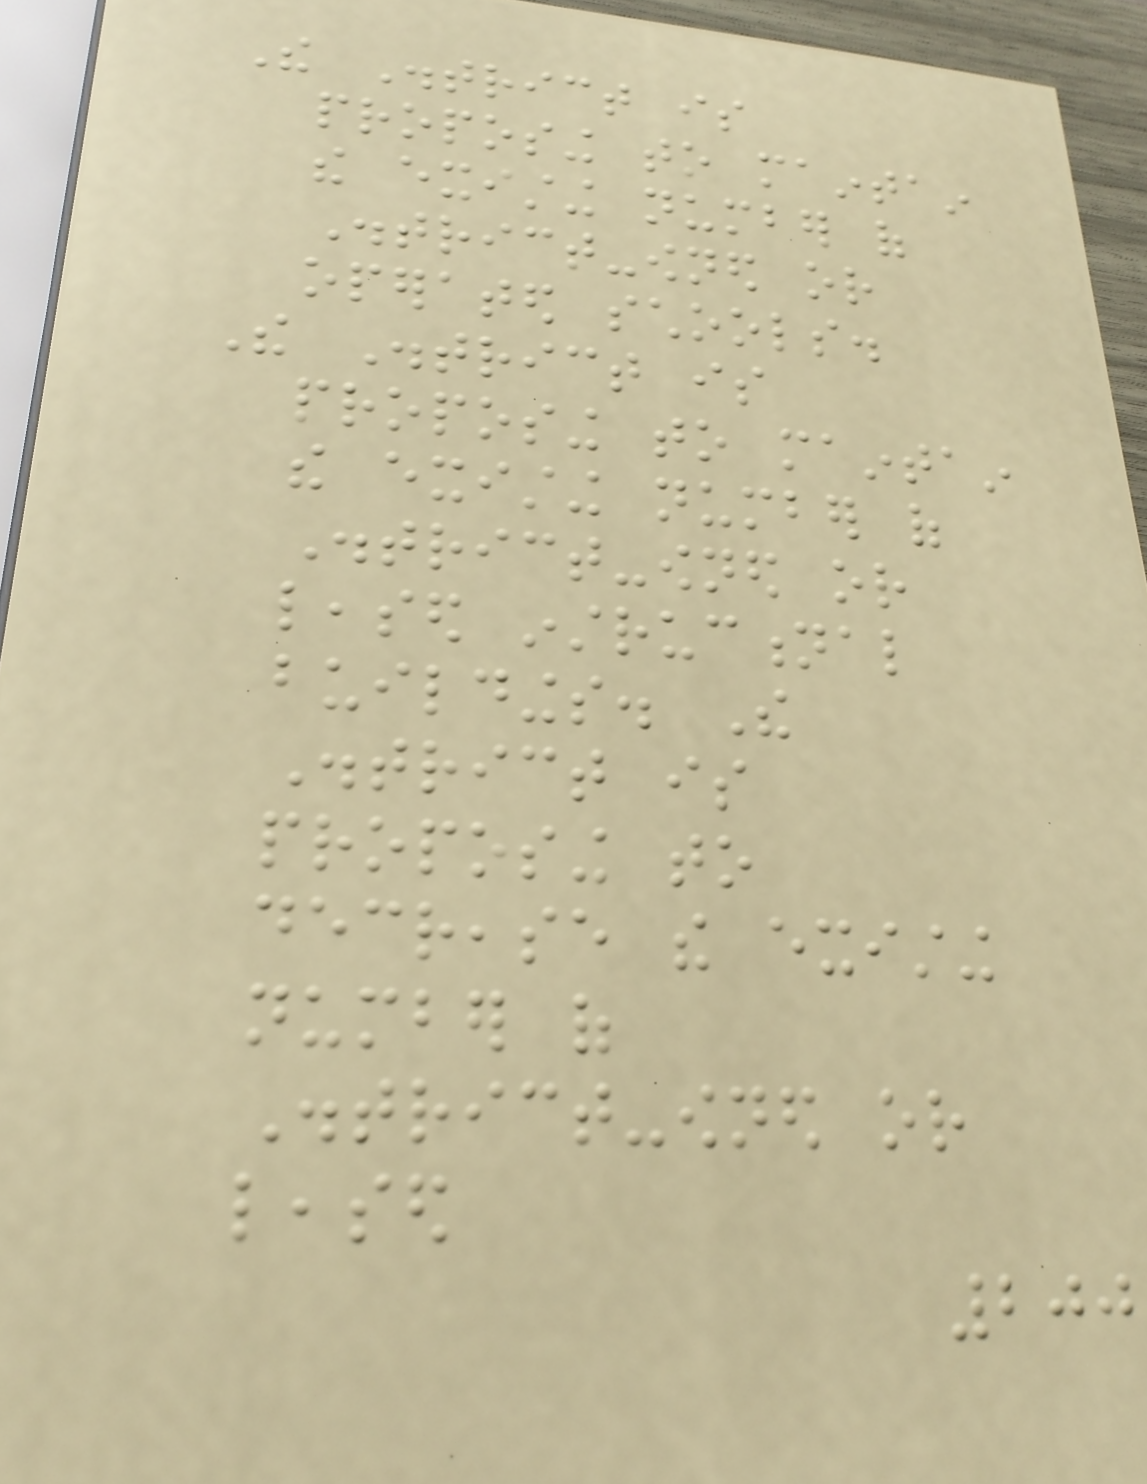The District is
proposing to maintain
the existing number of
District-owned or
operated schools.
The District is
proposing to maintain
the existing number of
District-owned or
leased instructional
buildings. The
District is
proposing to
decrease the existing
number of
District-owned or
leased
200
